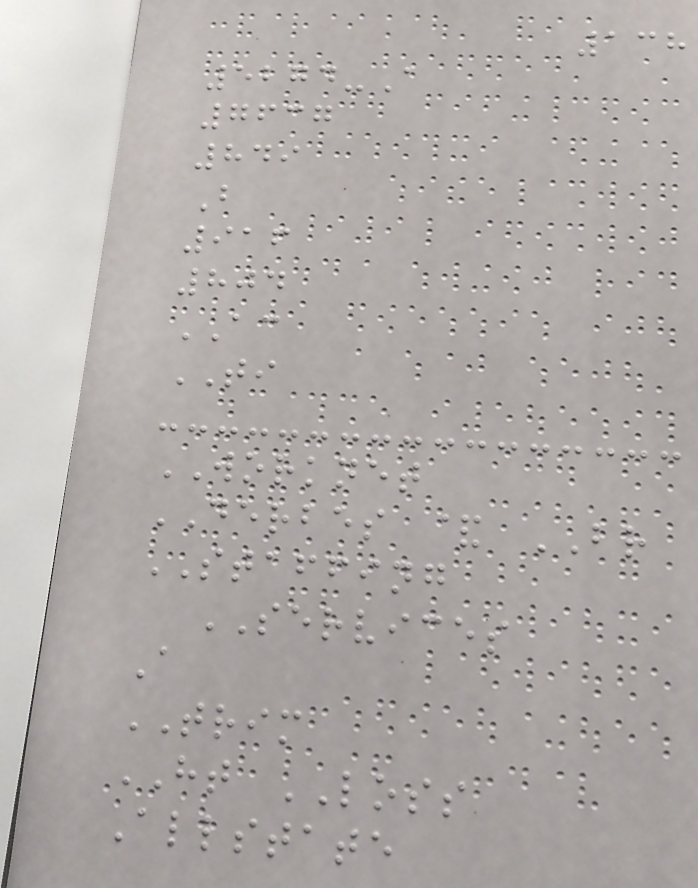138
5274-A
7637
849
B
916
804
AC
TI
WORKNET
DERBES & BR
STAFFING
SERVICES
A
TRIM
HT LOSS
Allstate
